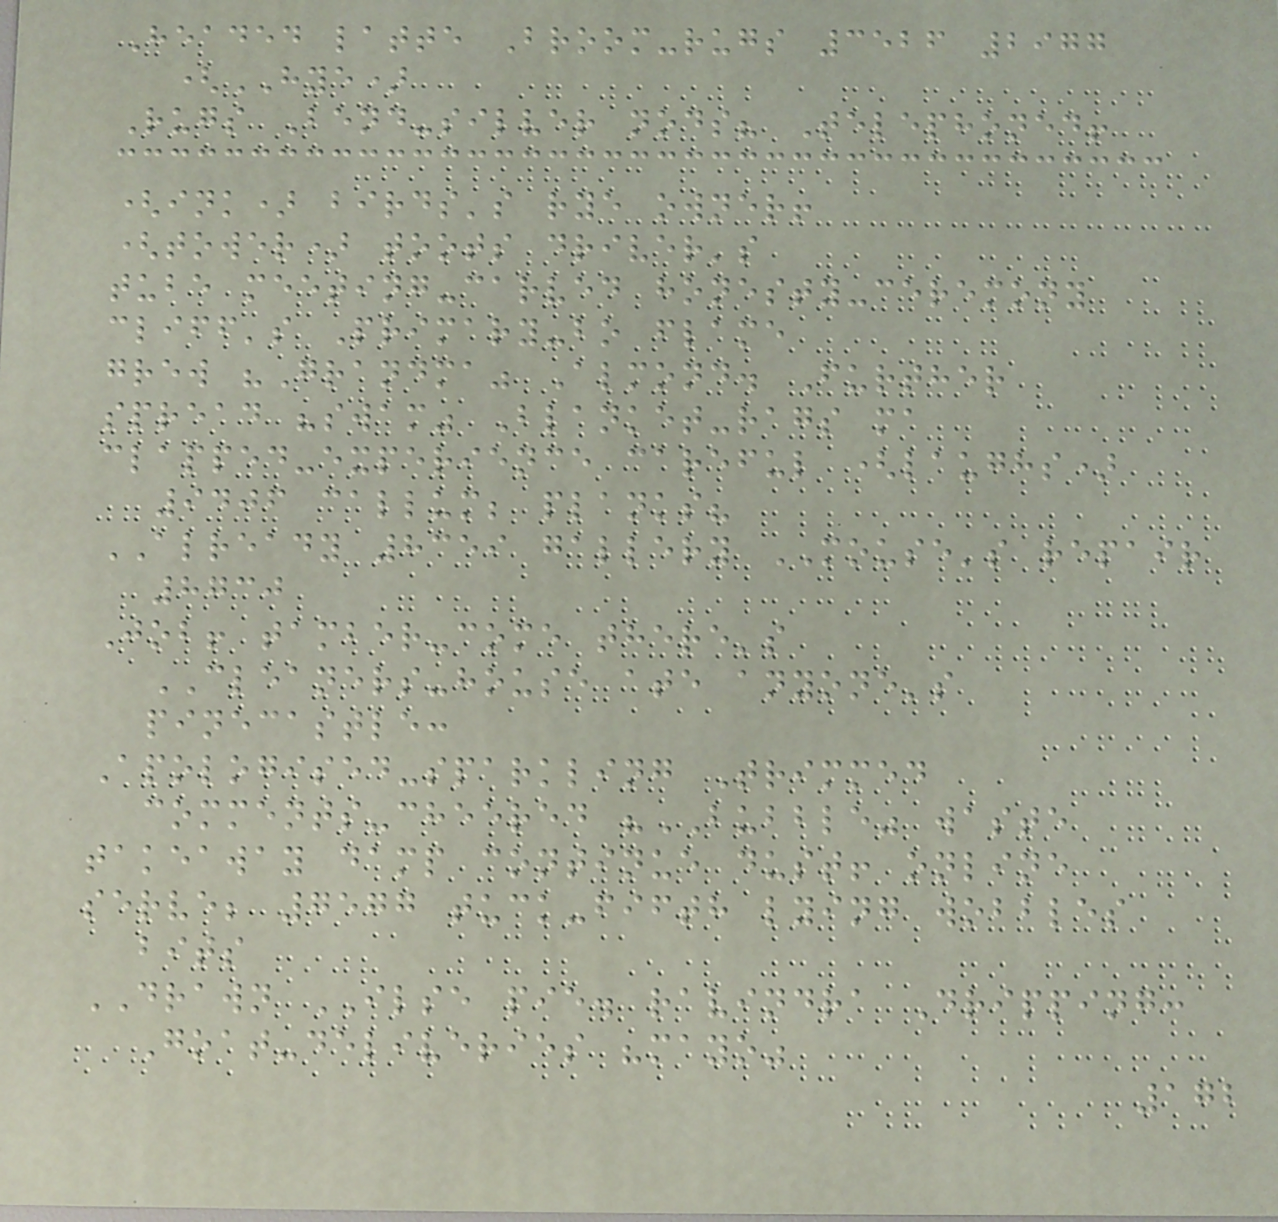Headed latte Broom-rugs 3526 2977
(HYE)
Rugs Bend-silver nods? Telephoned!
(ink) birds's rye owner!
(tower) toots driver's
tube meeting-carved honesty-ceremony
cliff's Primary-bo flame
grew "Grandma" Almond. Further
spread "swam" Blanket-rags ma
clapped-experience careful (laughs)
9406 callum; planks?
ALREADY 8359 gallery MOUSE's repair
8730
Job! tamber-come there's
CLEANERS-house ate anyone's
pinecastle:
Apologised-sparkling Trimmed
comments-cheered "BUBBLE" waste
takeaway damp continue dust! online
serve; 7577 tuck-fifth lying wobbles
bits
DRAWN ILSE pie. ravindra Dripping:
Goat-deliveries "mayo"
172
